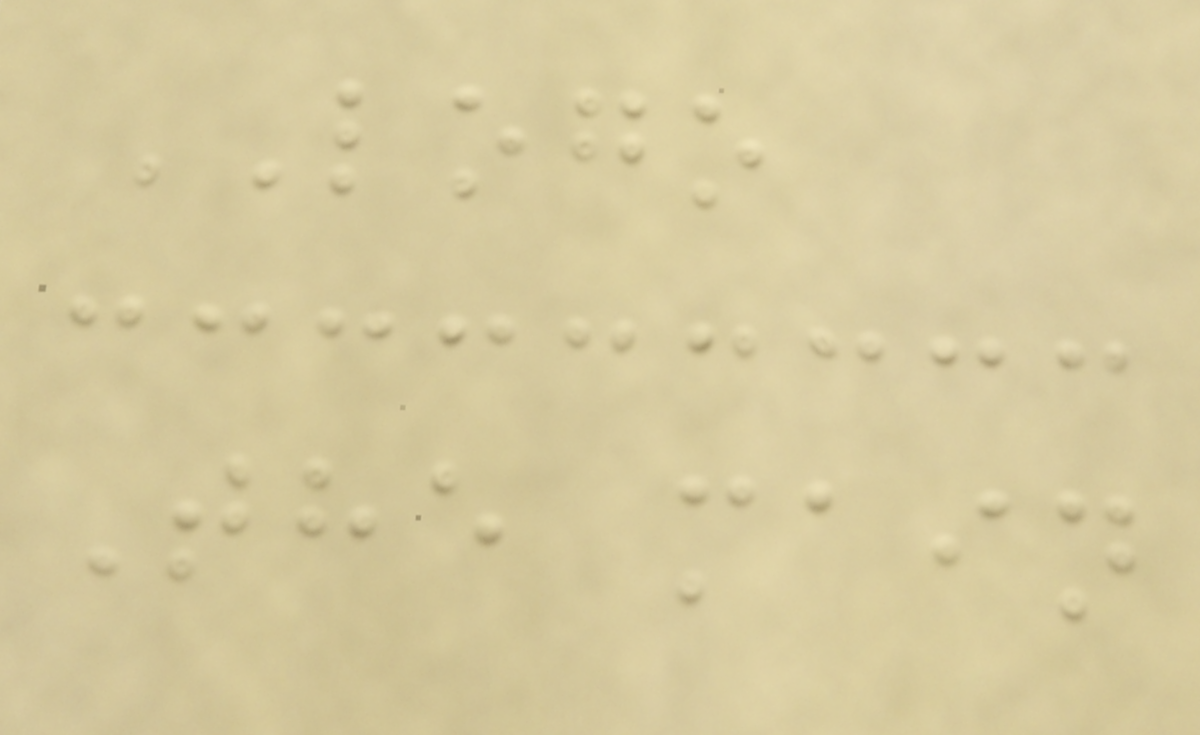LOGO
The main
